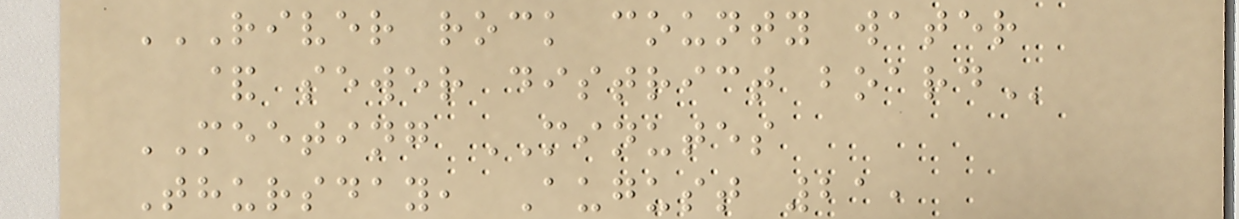RIVER ROCK COUNTY WATER
& SEWER DISTRICT BOARD
MEETING MINUTES
Thursday, August 21,
